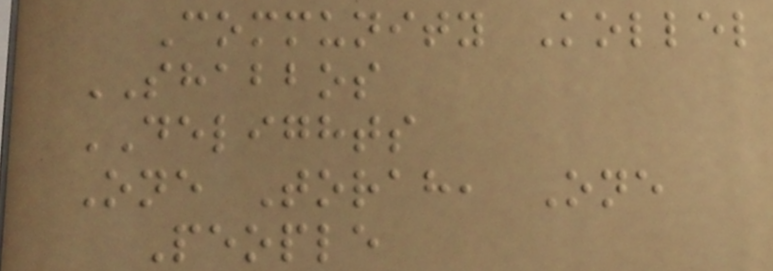Community Kollel
SHABBOS
DELIGHTS
One Torah, One
People
